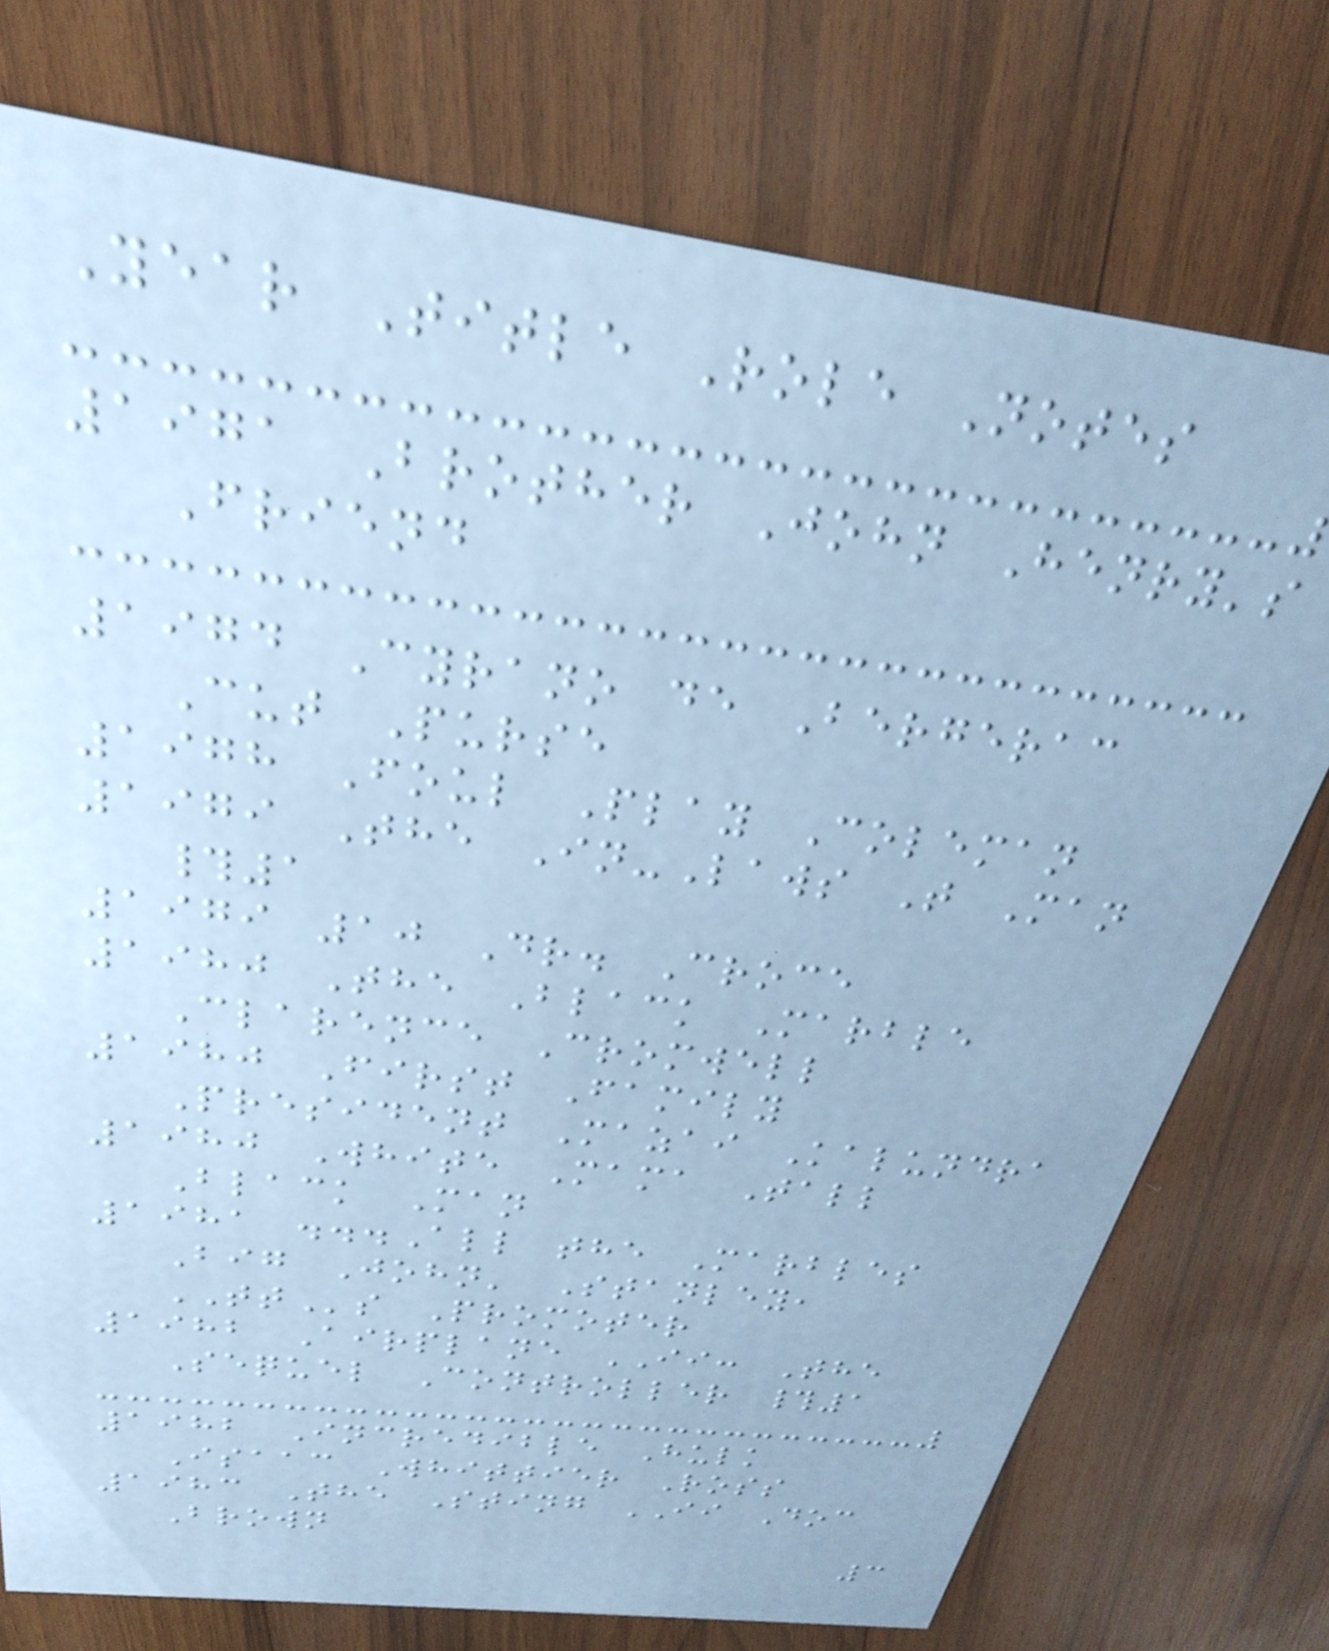Year Title Role Notes
1971 Brother John Henry's
Friend
1974 Cyrano de Bergerac
Cut Purse
1978 Foul Play Coleman
1979 The In-Laws T Man
#1
1979 10 Dr. Croce
1980 The Black Marble
Clarence Cromwell
1980 First Family
President Mazai Kalundra
1980 White Mama Tall
Black Man
1981 ...All the Marbles
Big John' Stanley,
TTs Promoter
1982 Airplane II: The
Sequel Controller #1
1982 Incredible Hulk
Isaac Whittier Ross
1983 The Sting II Doc
Brown
3
